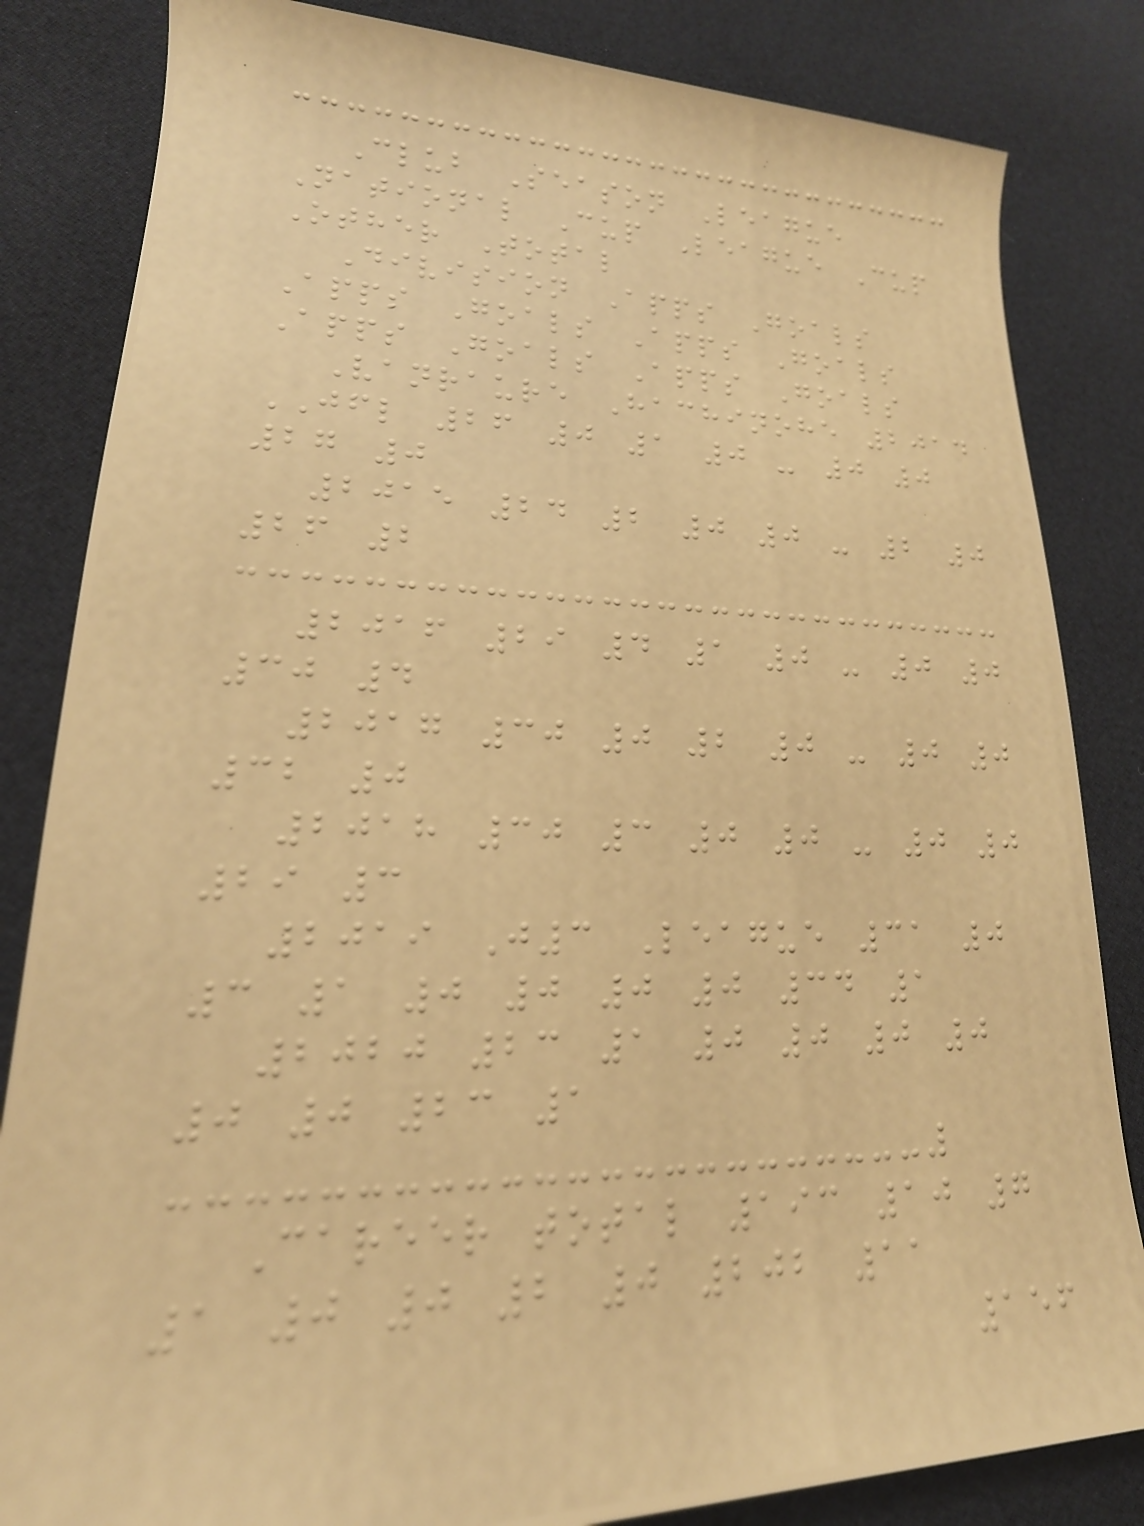Club Season League
National Cup League Cup
Other Total
Division Apps Goals
Apps Goals Apps Goals
Apps Goals Apps Goals
Vanraure Hachinohe 2014
JFL 26 0 1 0 - 0 0
27 0
2015 24 2 0 0 - 2 0
26 2
2016 29 4 1 0 - 0 0
30 4
2017 30 0 2 0 - 0 0
32 0
2018 30 3 0 0 - 0 0
29 3
2019 J3 League 31 0
3 1 0 0 0 0 34 1
2020 23 1 0 0 0 0
0 0 23 1
Career total 193 10 7
1 0 0 2 0 202 11
156
